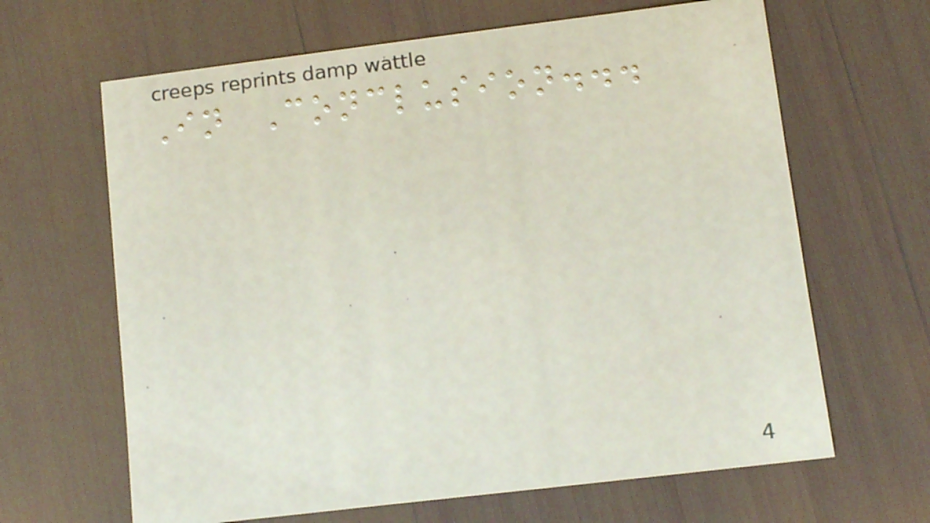In Conclusion...
